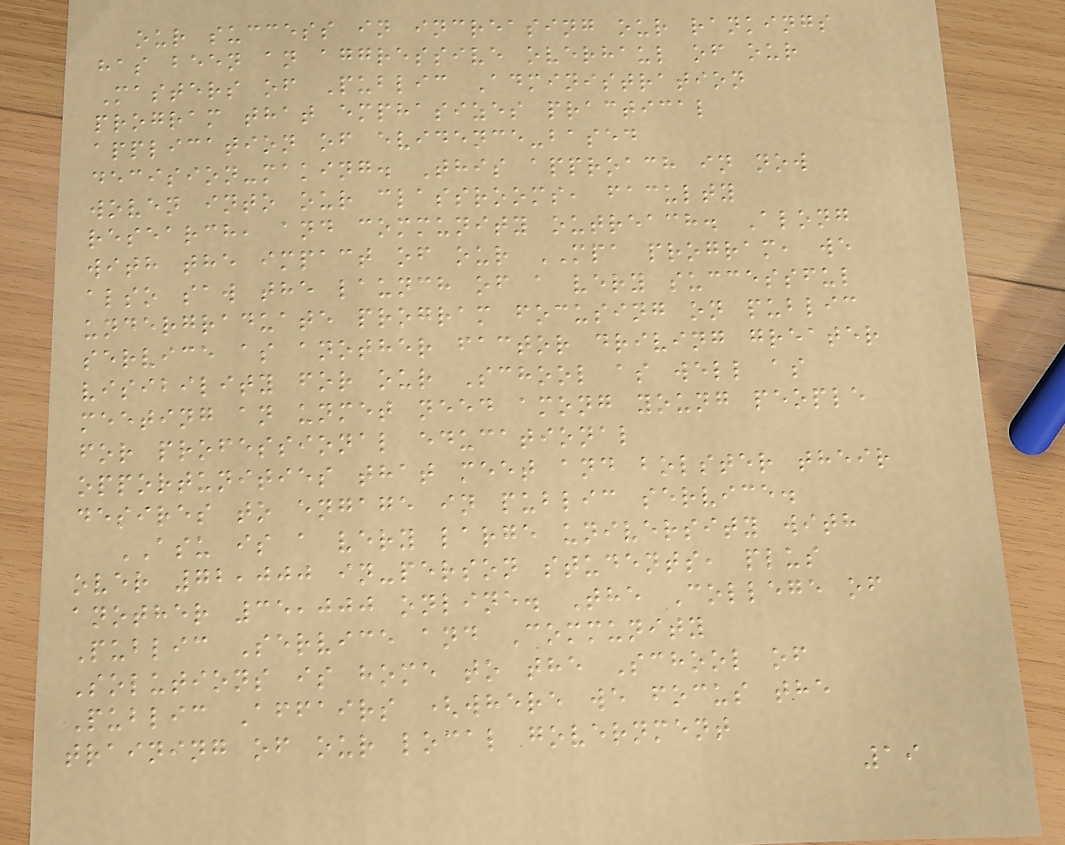our success in increasing our rankings
has been an aggressive overhaul of our
Masters of Public Administration
program that emphasizes practical
application of evidence-based
decision-making. This approach in now
woven into our classrooms, faculty
research, and community outreach. Along
with the impact of our MPA program, we
also saw the launch of a very successful
undergraduate program focusing on public
service as another factor driving greater
visibility for our School as well as
meeting an unmet need among young people
for professional educational
opportunities that meet and bolster their
desires to engage in public service.
ASU is a very large university with
over 72,000 in-person students, plus
another 35,000 online. The College of
Public Service and Community
Solutions is home to the School of
Public Affairs (where we focus the
training of our local government
19
